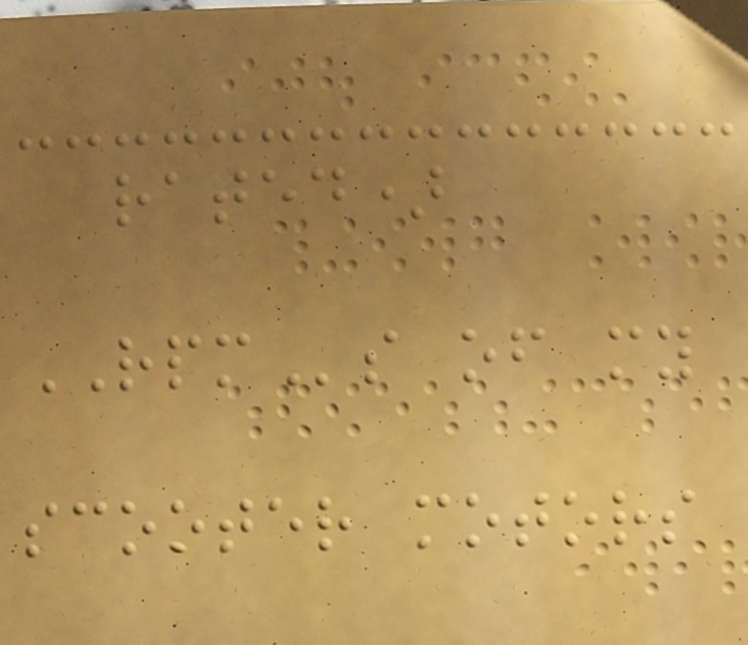rated)
RPMs of my
scooter motors
